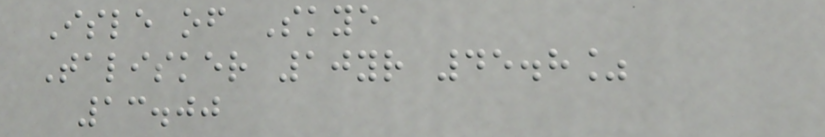Isle of Skye
Talisker 10yr 45.8%
13.00
